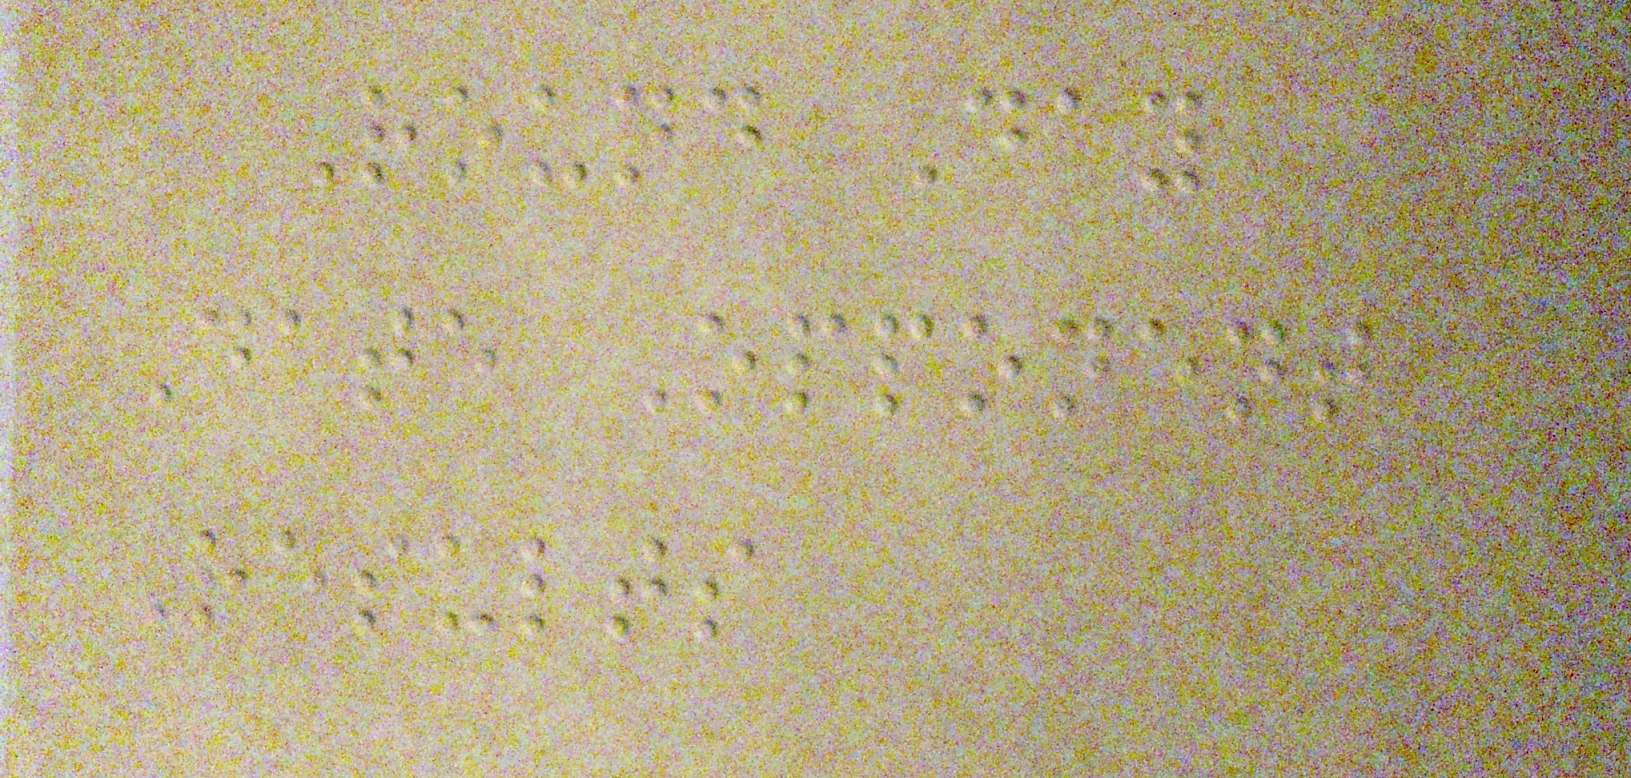Round Day
Date Opponent
Results
